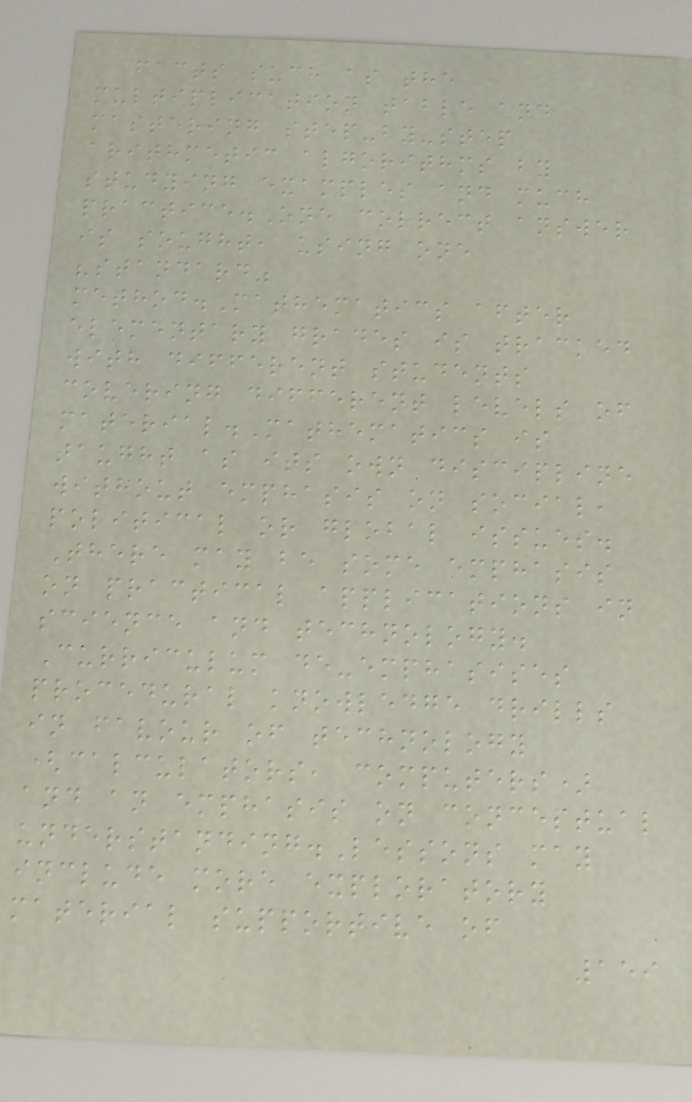facts such as the
multiplication table and
mastering step-by-step
arithmetic algorithms by
studying examples and much
practice.One correct answer
is sought, using one
"standard"
method.Mathematics after
elementary grades is tracked
with different students
covering different levels of
material.Mathematics is
taught as its own discipline
without emphasis on social,
political or global issues.
There may be some emphasis
on practical applications in
science and technology.
Curriculum de-emphasises
procedural knowledge drills
in favour of technology
(calculators, computers)
and an emphasis on conceptual
understanding.Lessons may
include more exploratory
material supportive of
159
